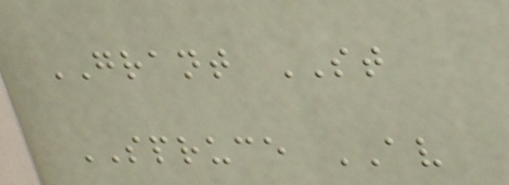GRANT ST
SPRUCE AV
